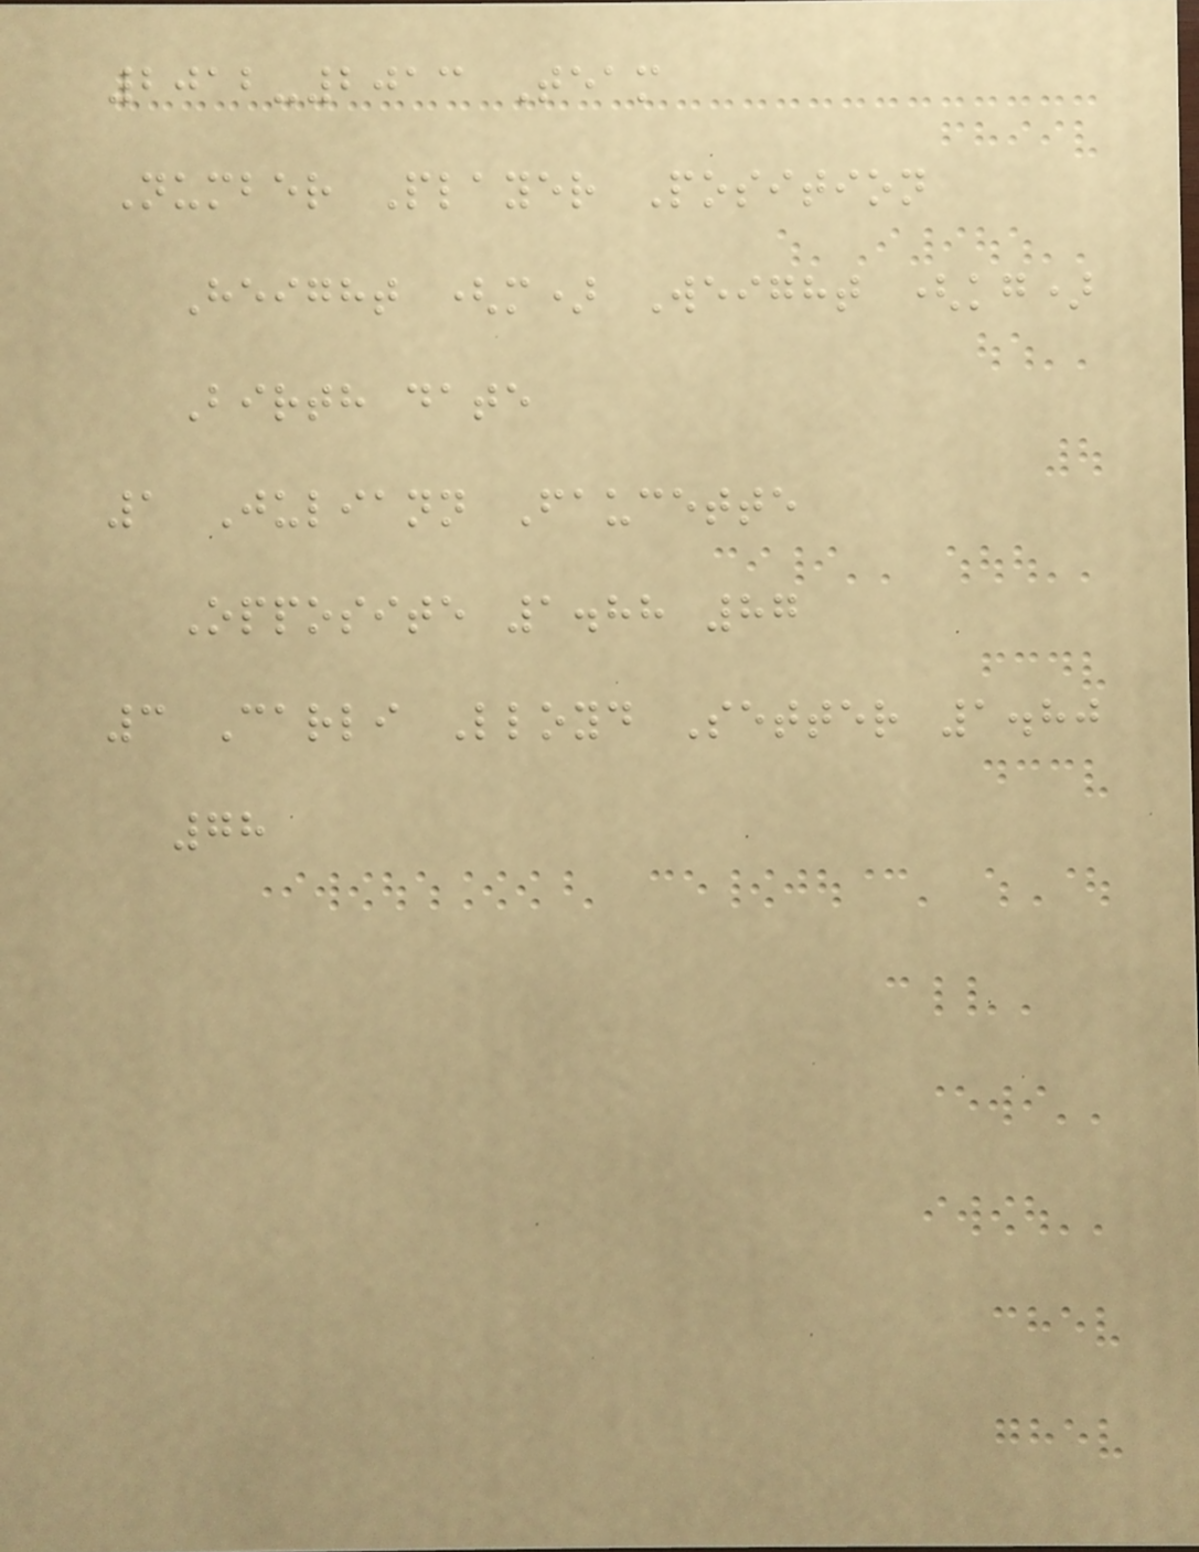2012-2013 Team
Number Player Position
Height (m) Weight (kg)
Birth date
1 Juliann Faucette
Opposite 1.88 87
3 Carli Lloyd Setter 1.80
78
